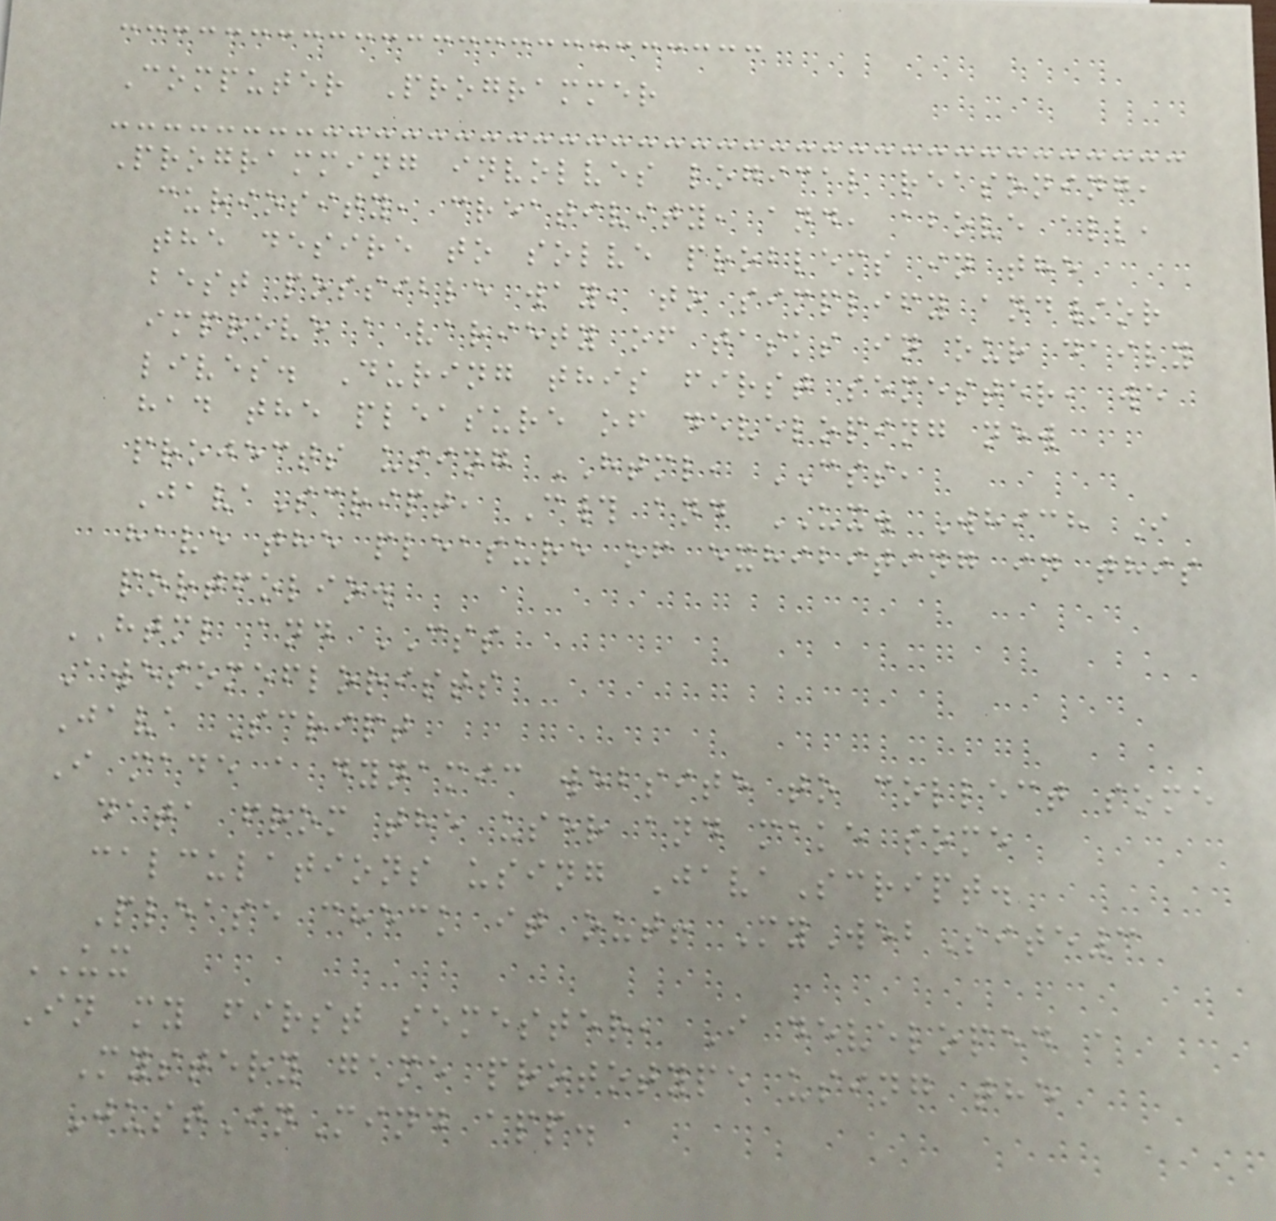Computer Programmer
Programming involves logical reasoning,
curiosity, creativity, and, above all,
the desire to solve problems in the
best possible way, to simplify and/or
improve a variety of tasks in our daily
lives. During this first semester, we
had the pleasure of developing new
projects using HTML, CSS,
JavaScript, C# and UX. Which I
have the pleasure of exhibiting in this
portfolio.
HTML and CSS
Awesomeflorists
Java Script
I made a dynamic website to collect some
data from the user and make some
calculations using JavaScript.
Please check it out! MyWebSite3
UX
In my first semester, I developed a
Mystery game prototype using the
JustInMind app.
